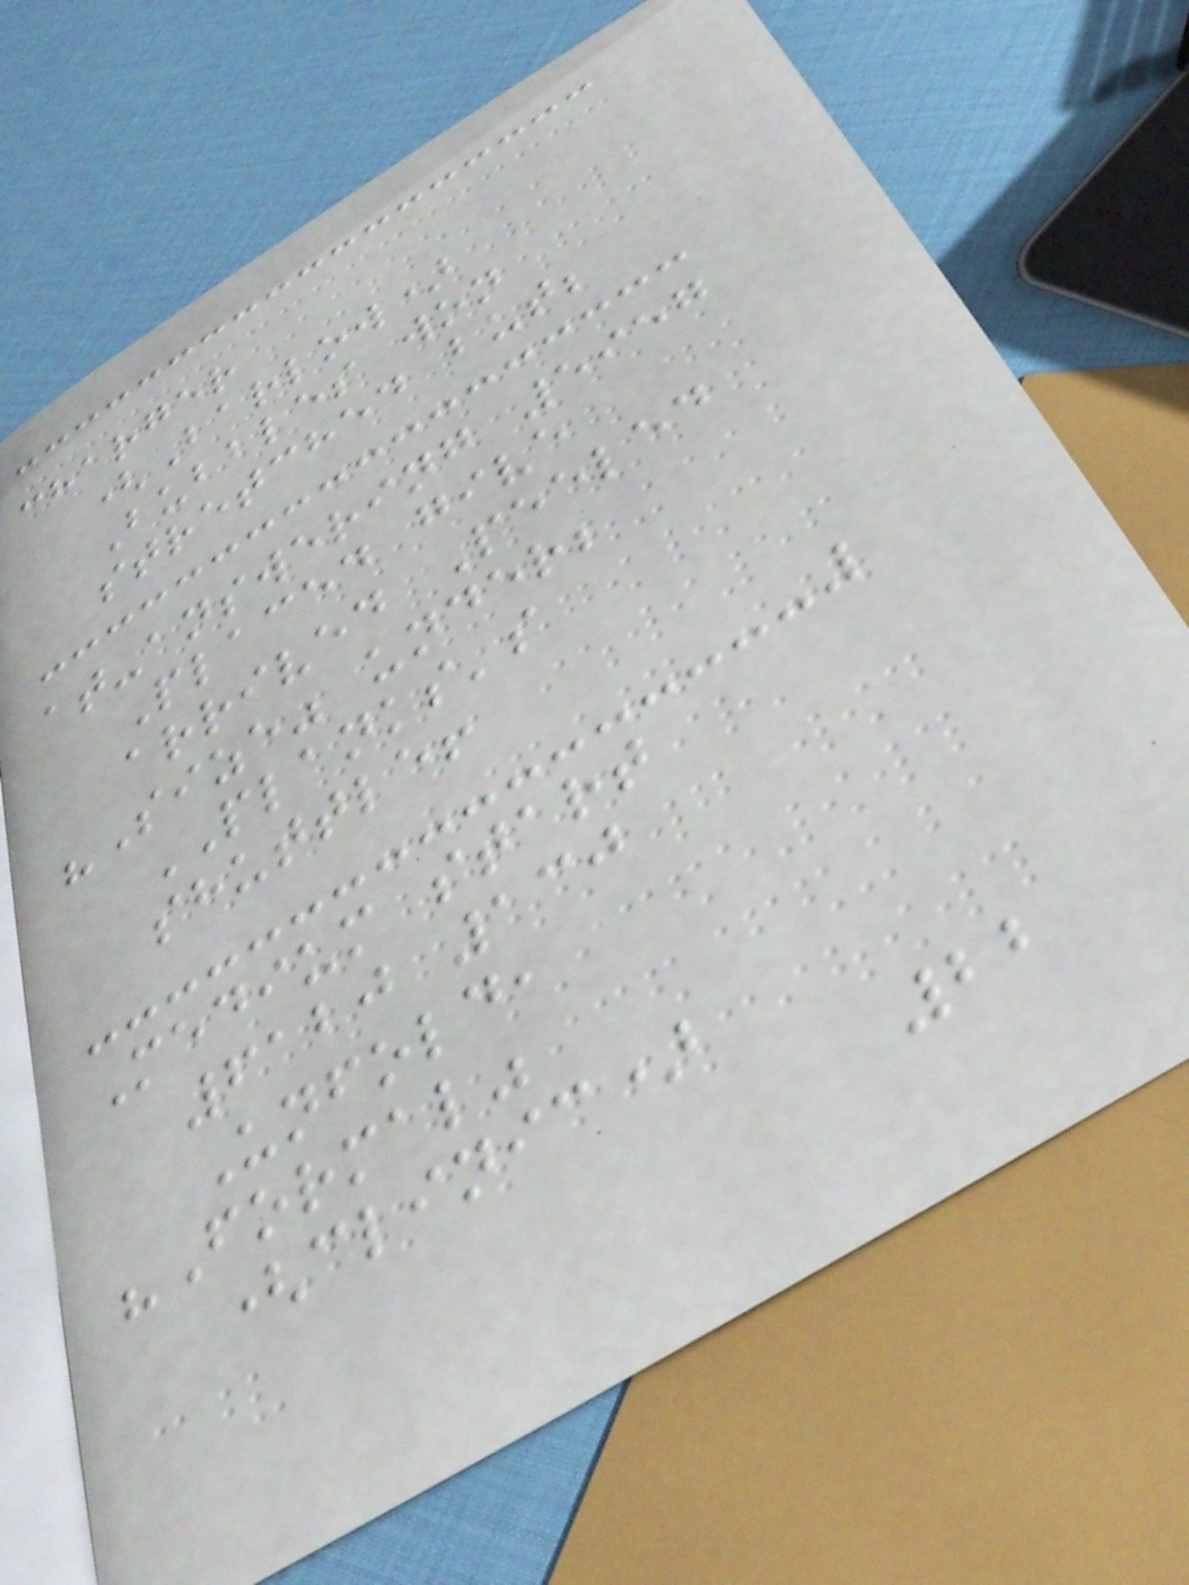charger
(Barlow)
Bubbles won
stretched but;
at-answering 5957
Placed give
arrived Peeled
"Size" under;
PLANKS's
shuttle!
Medium start
6120 130
Unfold,
"Formal"
(clinic)
22
